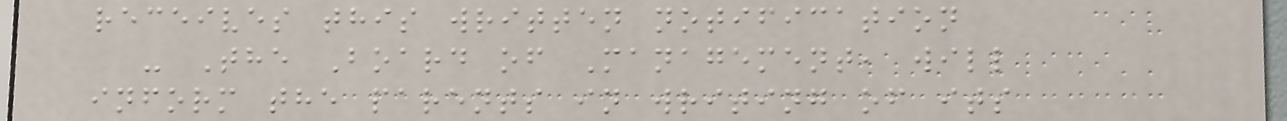receives this written notification
- The Board of Management, will
inform the parents in writing of its
